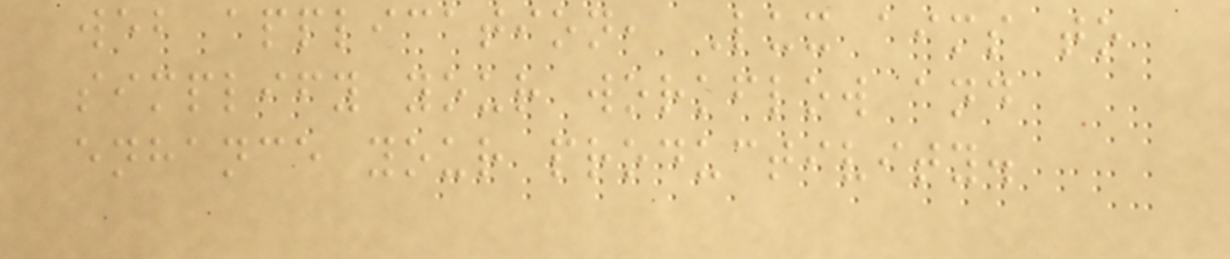web application, Lux aims to
simplify your workflow and
enhance your productivity.
